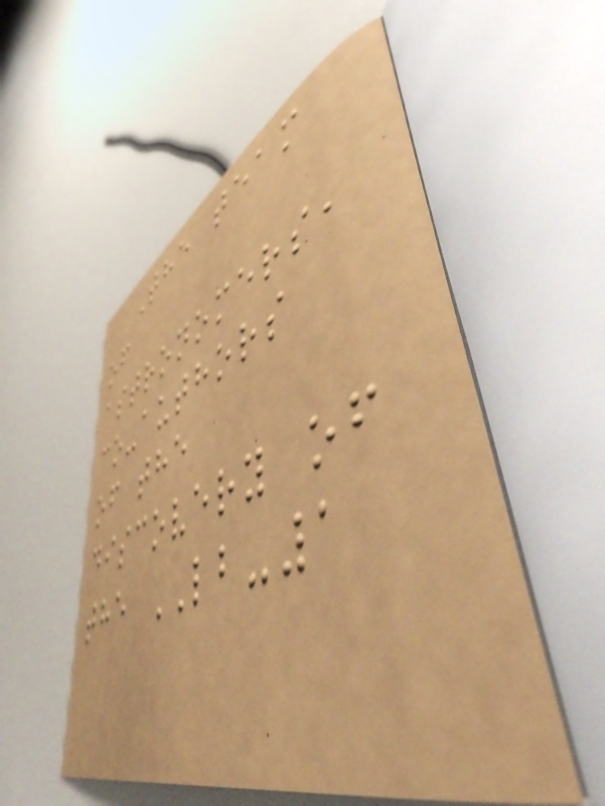The team
of
astronomers,
co-authors
of the
discovery of
the LB-1
